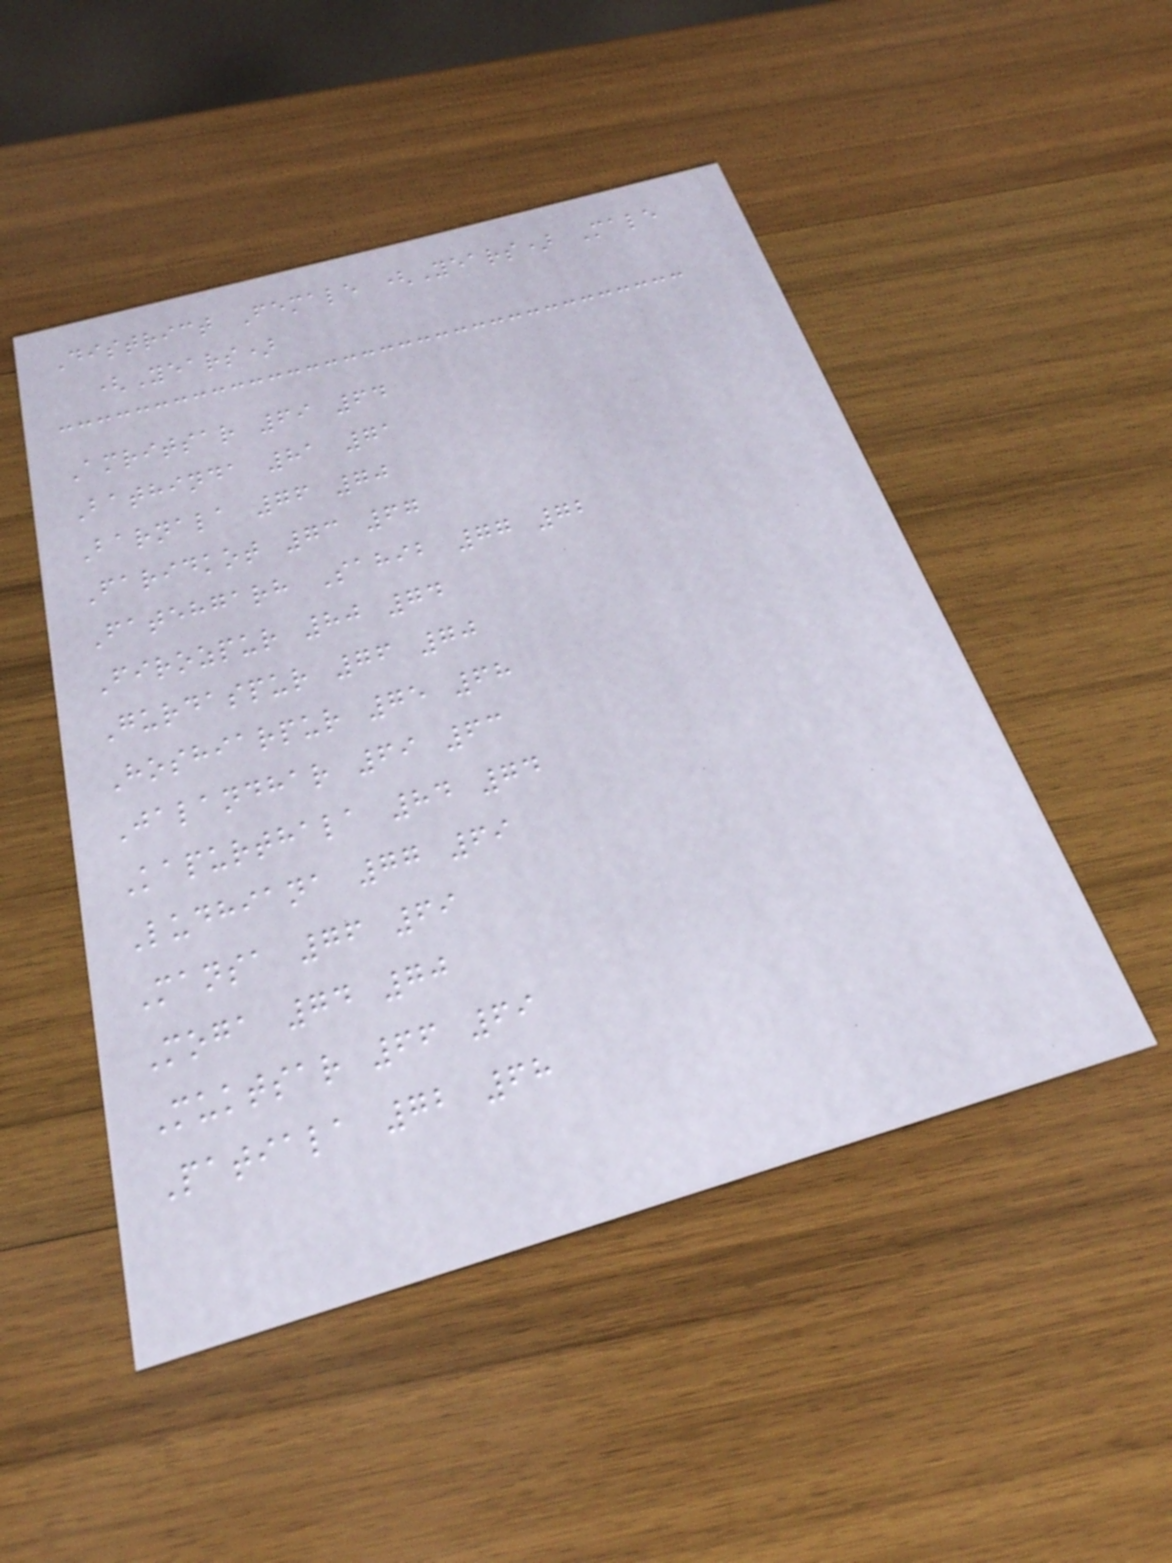District Female (Years) Male
(Years)
Amritsar 69 64
Bathinda 81 71
Barnala 76 70
Faridkot 73 67
Fatehgarh Sahib 77 72
Firozpur 80 74
Gurdaspur 76 70
Hoshiarpur 75 68
Jalandhar 69 63
Kapurthala 84 74
Ludhiana 77 69
Mansa 76 69
Moga 74 70
Muktsar 66 69
Patiala 72 68
